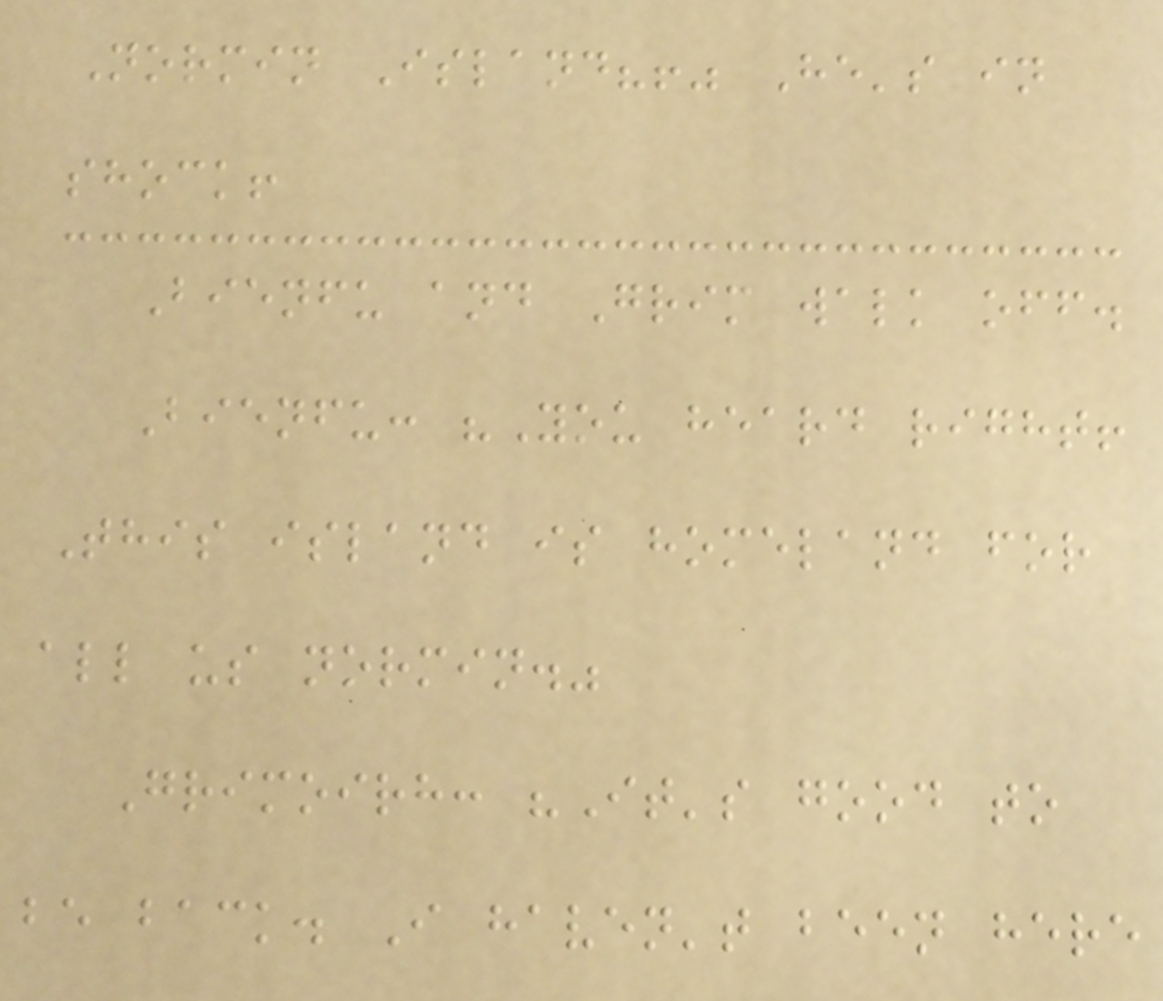Normin Island?!" He's in
shock!
Bienfu and Grim walk off.
Bienfu: "You heard right!
This island is homeland for
all us normin."
Grimoirh: "It's good to
be back. I haven't been here
